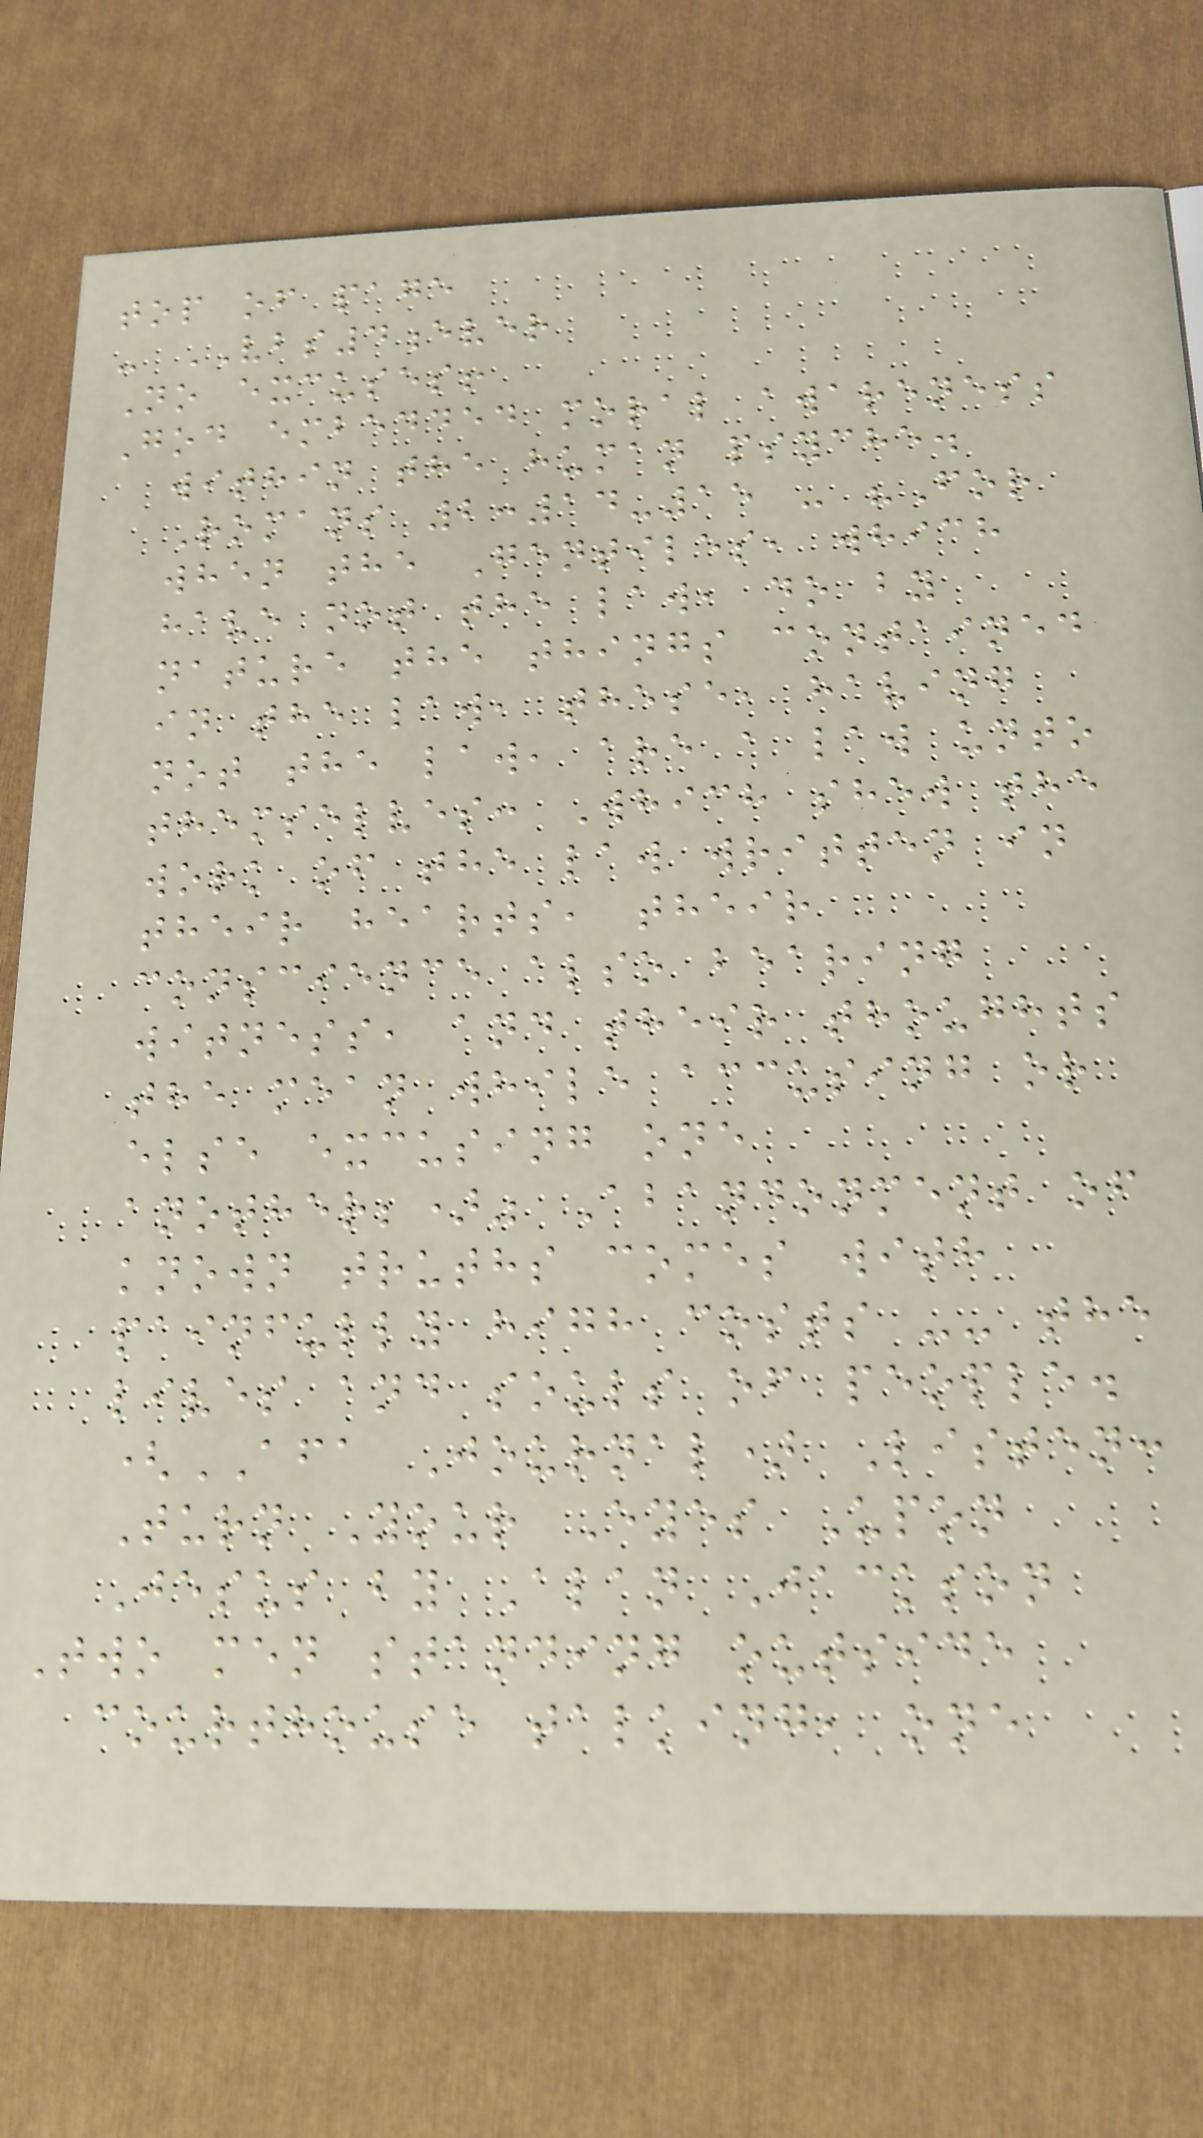top of page
- VBS4ever
No excuses!
God embedded moral awareness
within the human psyche.
Romans 2:14-15 - "For
when the Gentiles, which
have not the law, do by
nature the things contained
in the law, these, having
not the law, are a law unto
themselves: Which shew the
work of the law written in
their hearts, their
conscience also bearing
witness, and their thoughts
the mean while accusing or
else excusing one
another;)" Abandonment of
known truths comes with
painfully high costs -- the
lives and souls of people.
(AFA Journal) Listen:
Turn Your Eyes Upon
Jesus by Alan Jackson
Two men standing outside
courthouse talking, one
